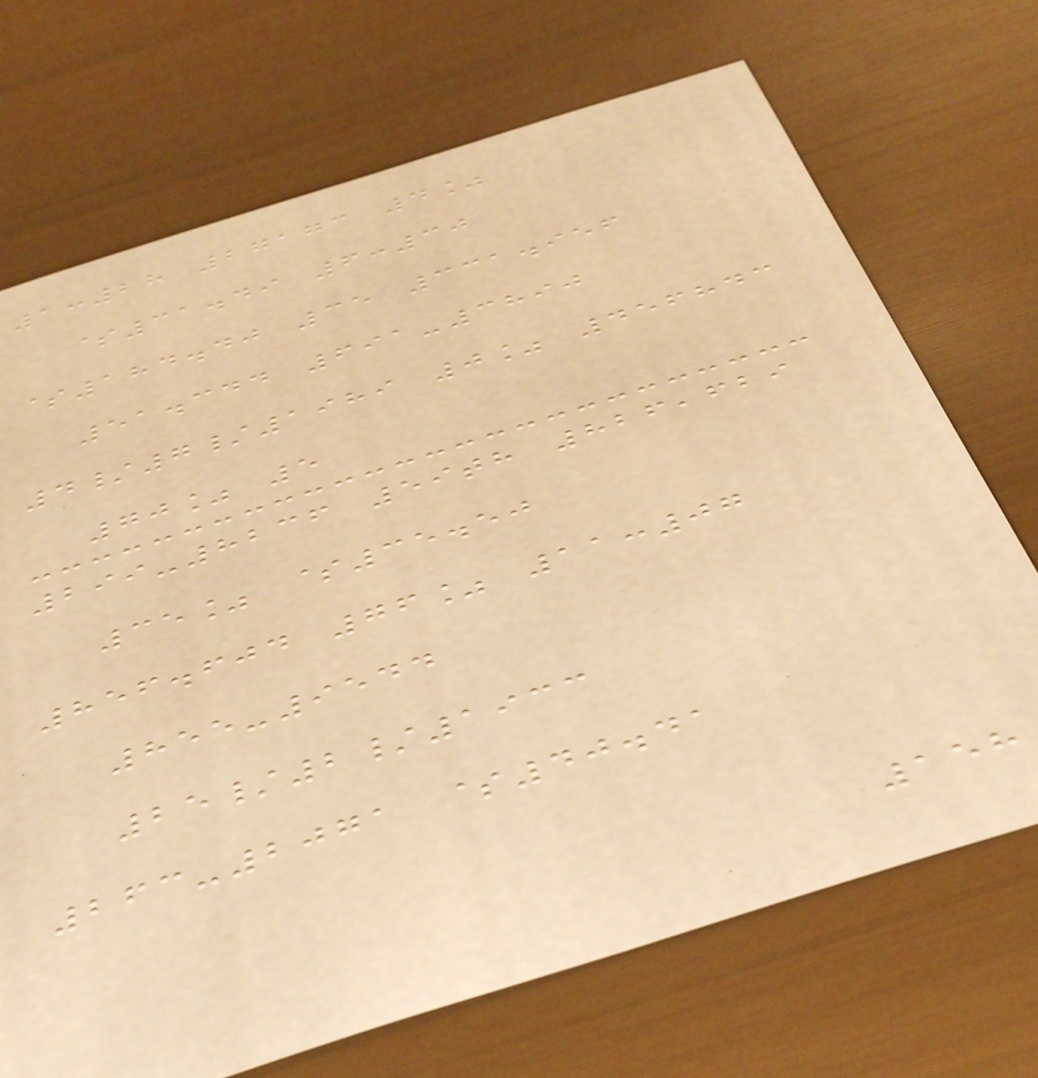1:28 27173 4%
$31.49 6:30
$184.40 35 331.956
51.344 691-3890
4/7/1989 0% 456843
70% 5
299-8236 59th 826,629
35% $35.50
856.604 76% 11:07
855-9544
25/2/1933
263-2071 $40.41
158
